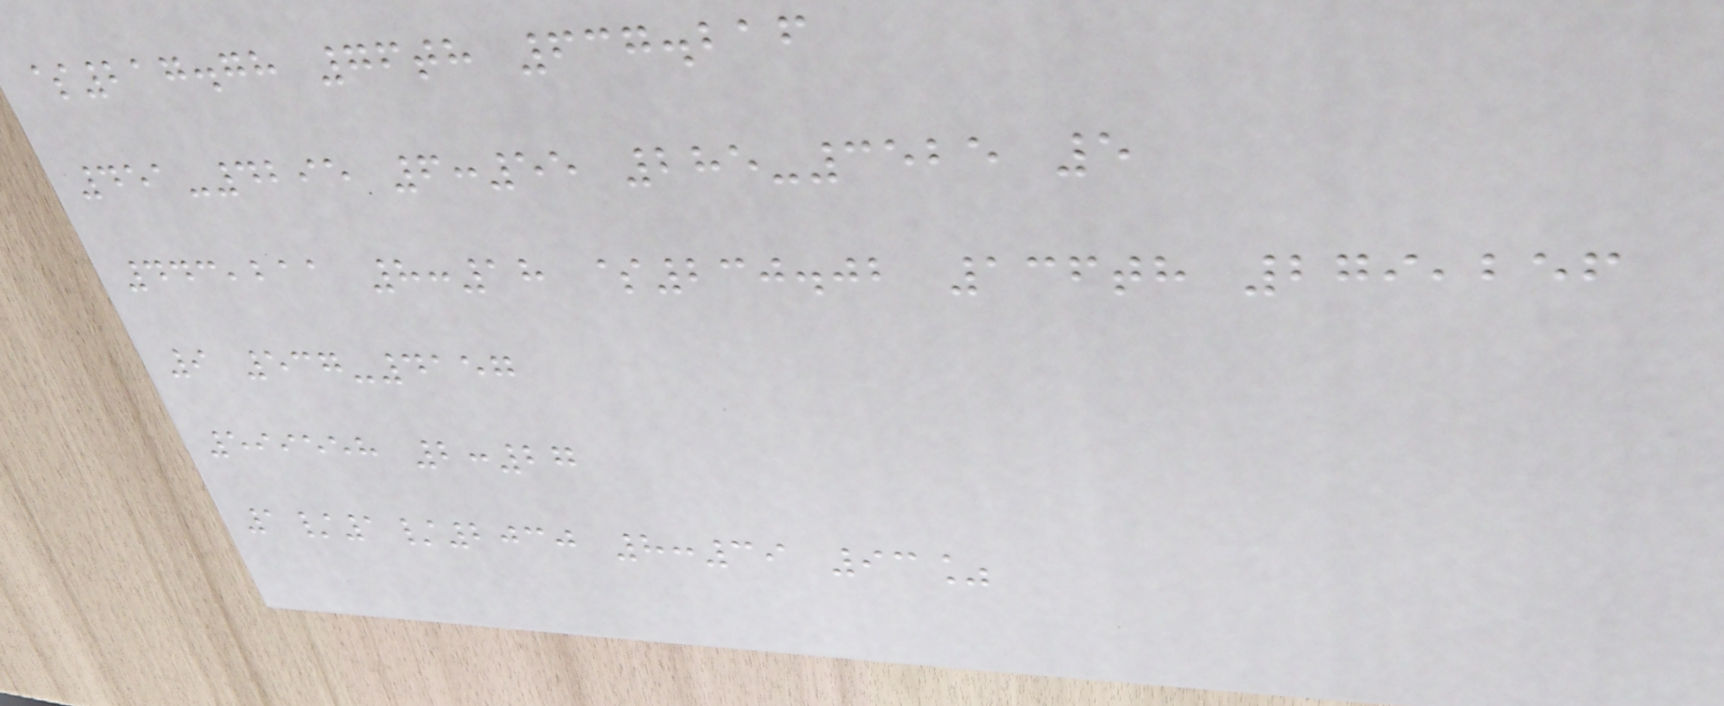$217.78 76th 637.216
451-4295 6:55 285-3525 5
443,211 8:18 $230.02 136th 279,256
9 537-4157
599558 2:27
1/1/2030 8:39 93%
